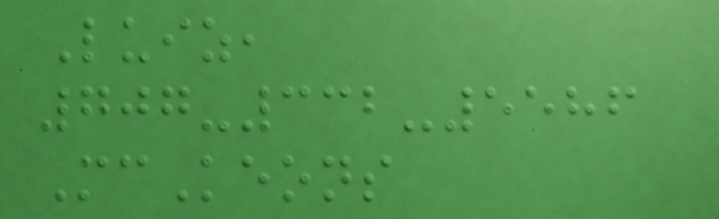Luiz,
707-332-5586
McKeons
